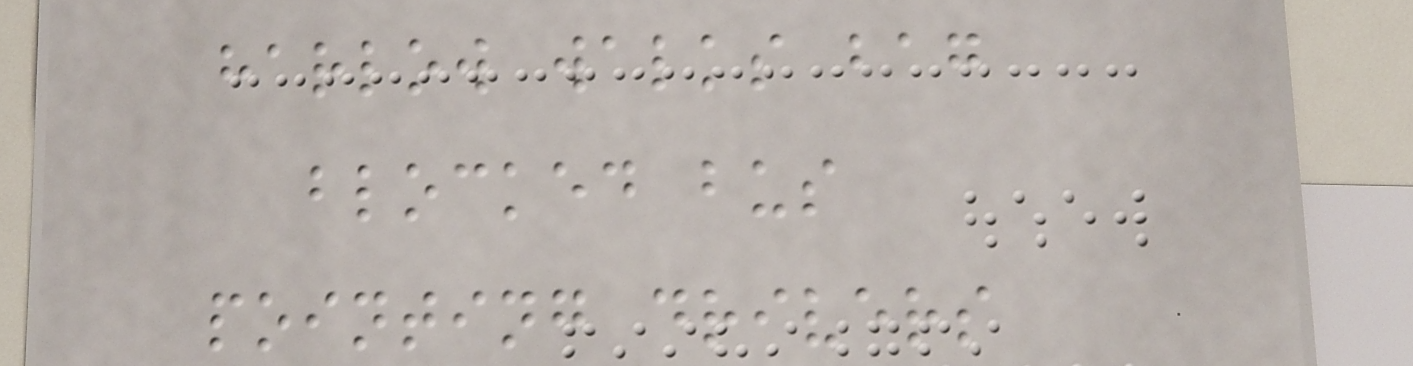harlow walks bag
blocked bus
pointing drivers
